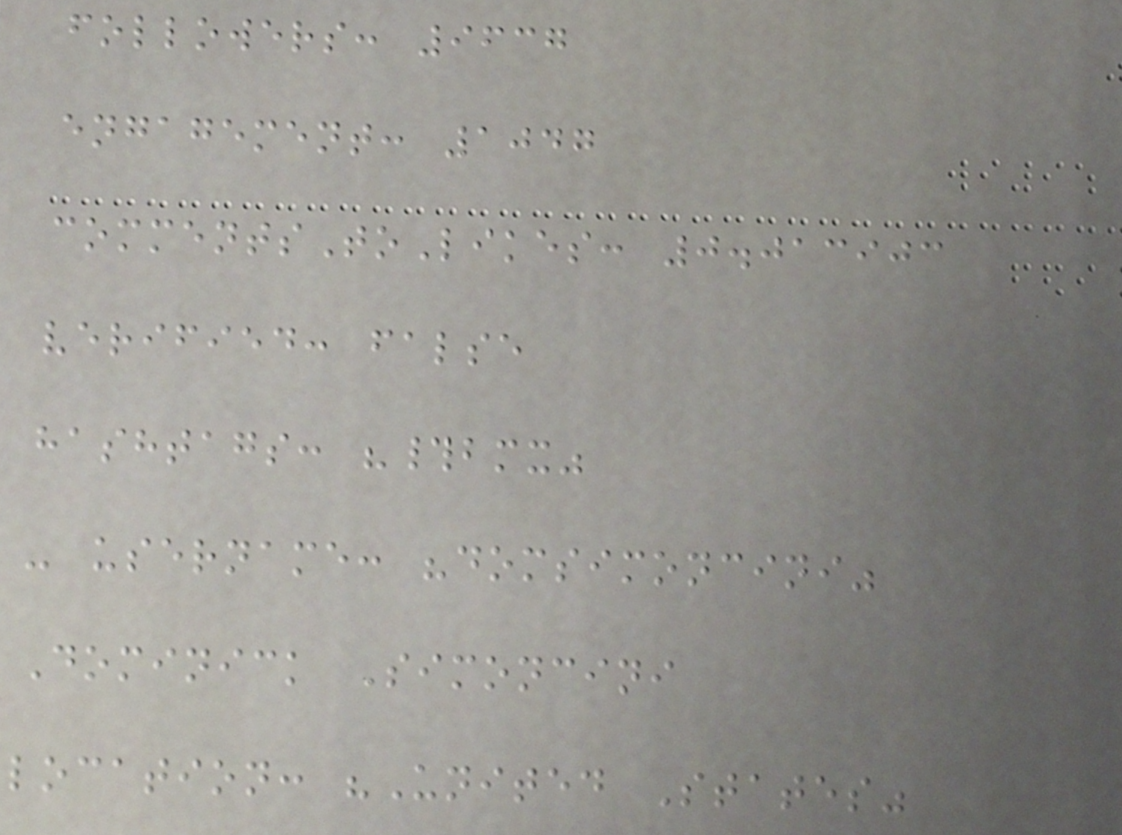followers: 9637
engagement: 1047
commentsToLikes: 0.013903
verified: false
hashtags: "#bmx"
- username: "domsimoncini"
Dominick Simoncini
location: "United States"
